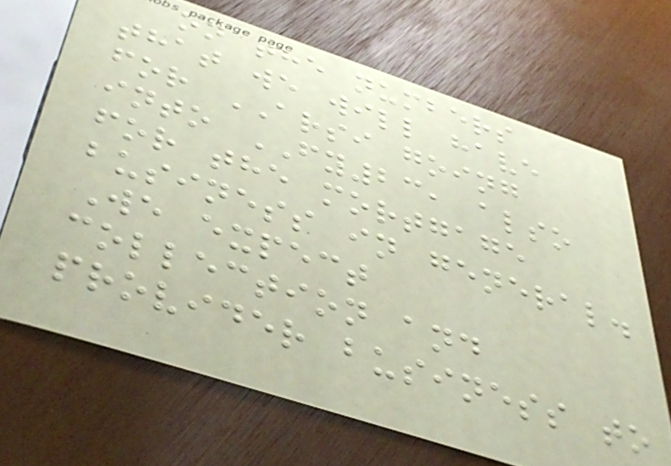on the numbers
that we will have
for ARSI going
into FY23, also
for the mortgage
business in general.
We expect
collection and
provider business to
